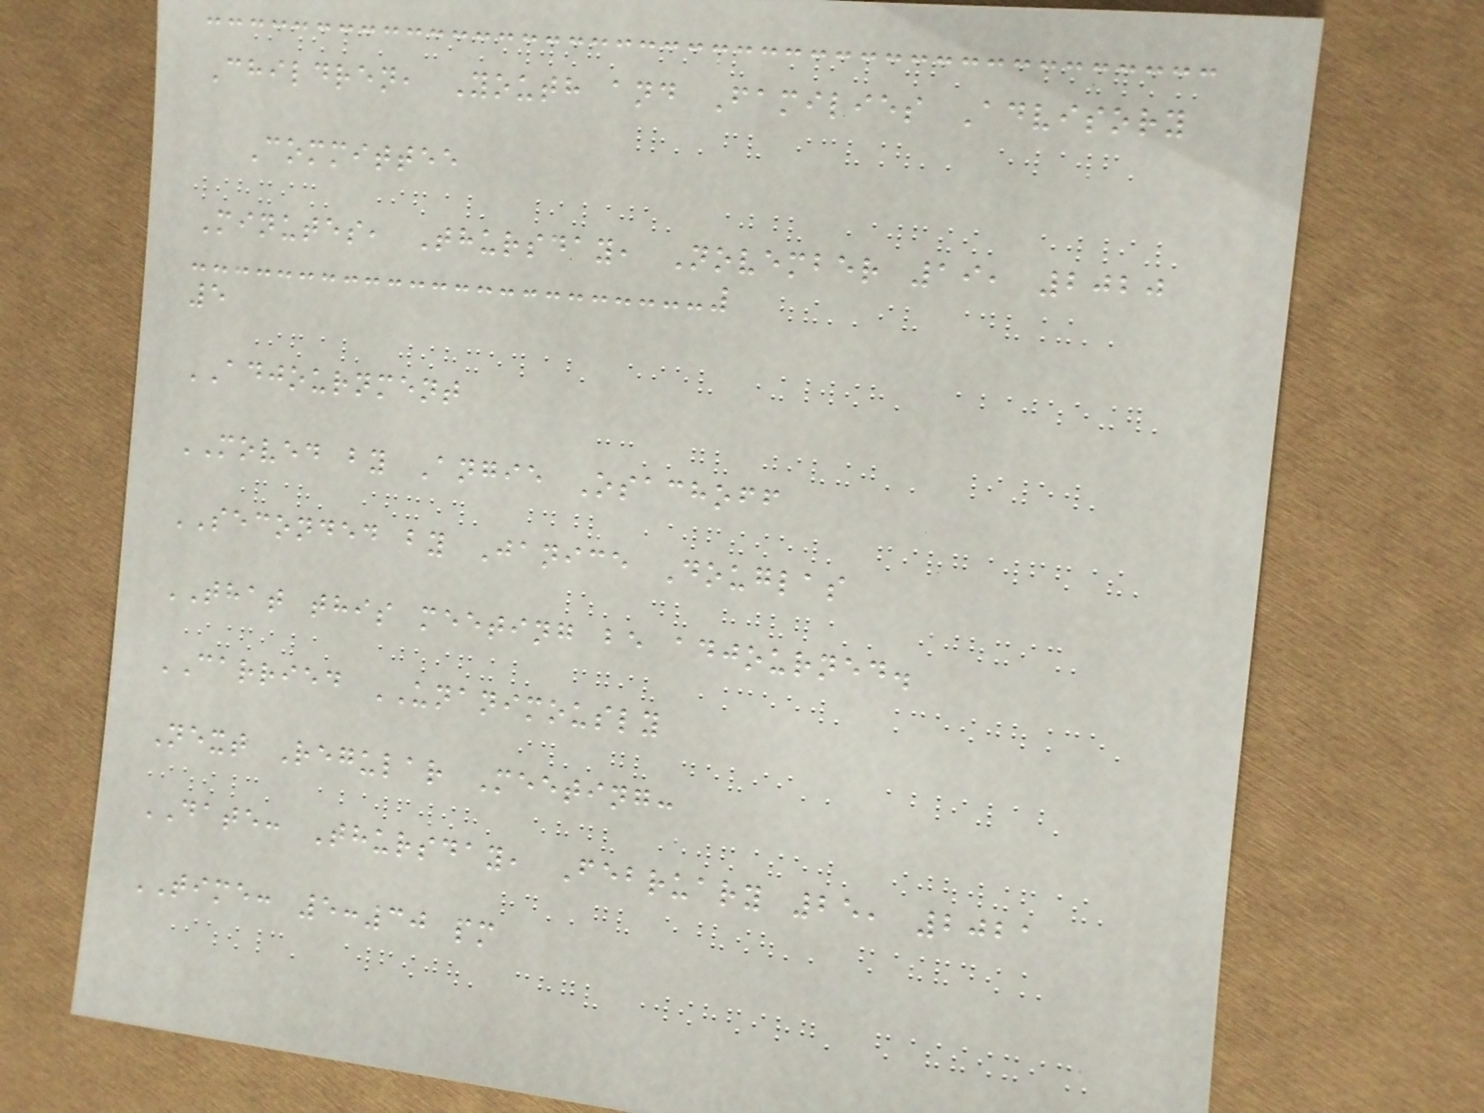Children, Youth and Families Advisory
Committee
Minutes, Thursday, November 19, 2020
5
ADJOURNMENT
MOVED by Angie Osachoff
SECONDED by Janice Douglas
THAT this meeting be adjourned.
CARRIED UNANIMOUSLY
Next Regular Meeting:
DATE: Thursday, February 25, 2021
TIME: 5:30 pm
